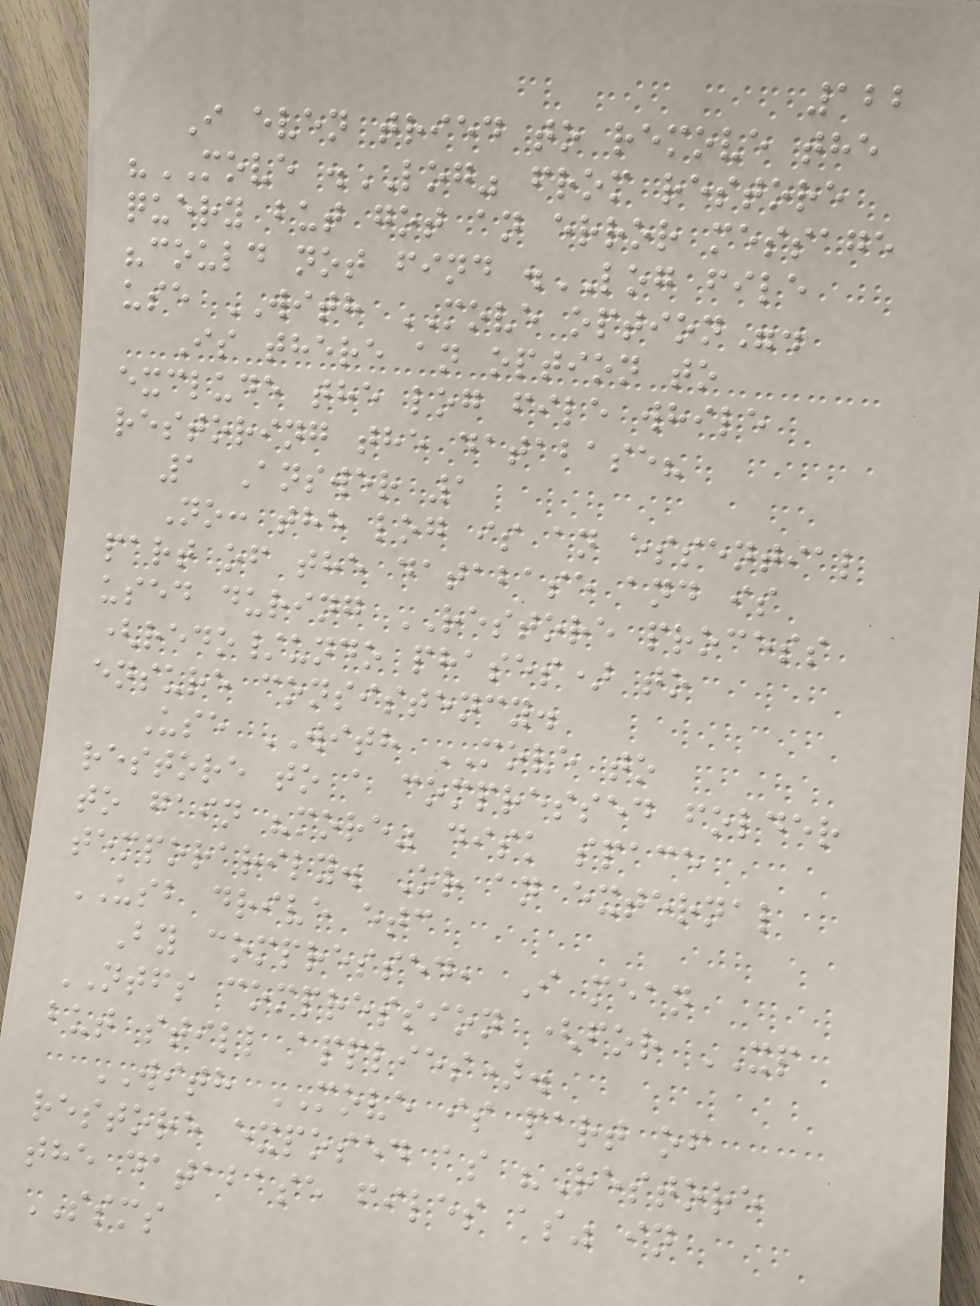122
I even tried to remove the
"MOVE .LOG" from restore
query but got an error message
"could not find .LOG file
use WITH MOVE option".
Is there an option to
exclude the log file while
restoring the database?
1 Answer 1
No: the log is an essential
part of the database and is
used during RESTORE process
(redo/undo phases) to
ensure consistency.
Use WITH MOVE to
restore to a compressed folder
to gain "more" disk space
temporarily. Or an external
USB drive etc
By compressed, I mean
NTFS compression (for XP
but still applies).
WITH MOVE is part of
restore exposed as "Restore
the database files as" in
SSMS
